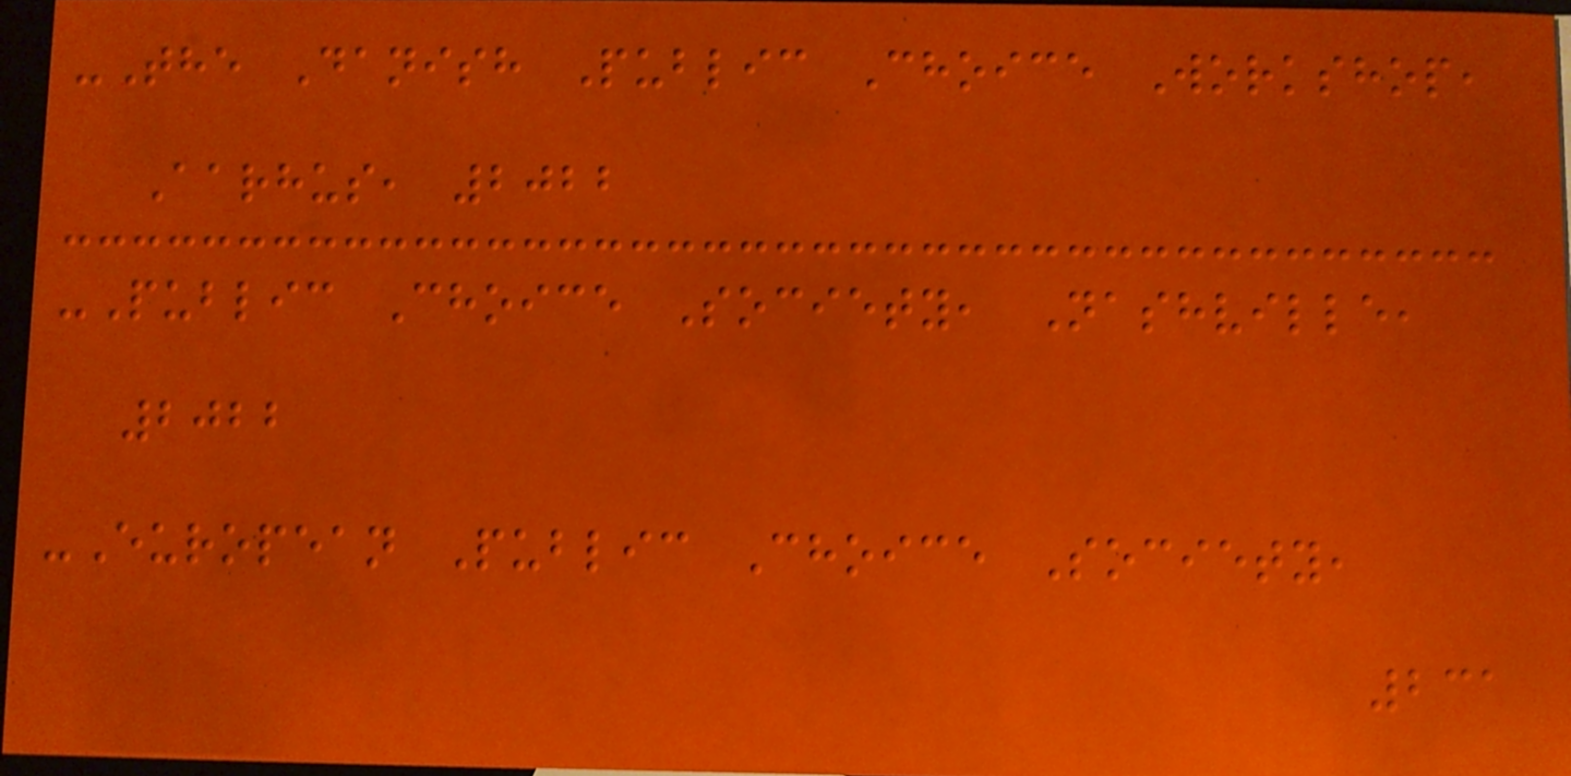-The Danish Public Choice Workshop,
Aarhus, 2022
-Public Choice Society, Nashville,
2022
-European Public Choice Society,
231
